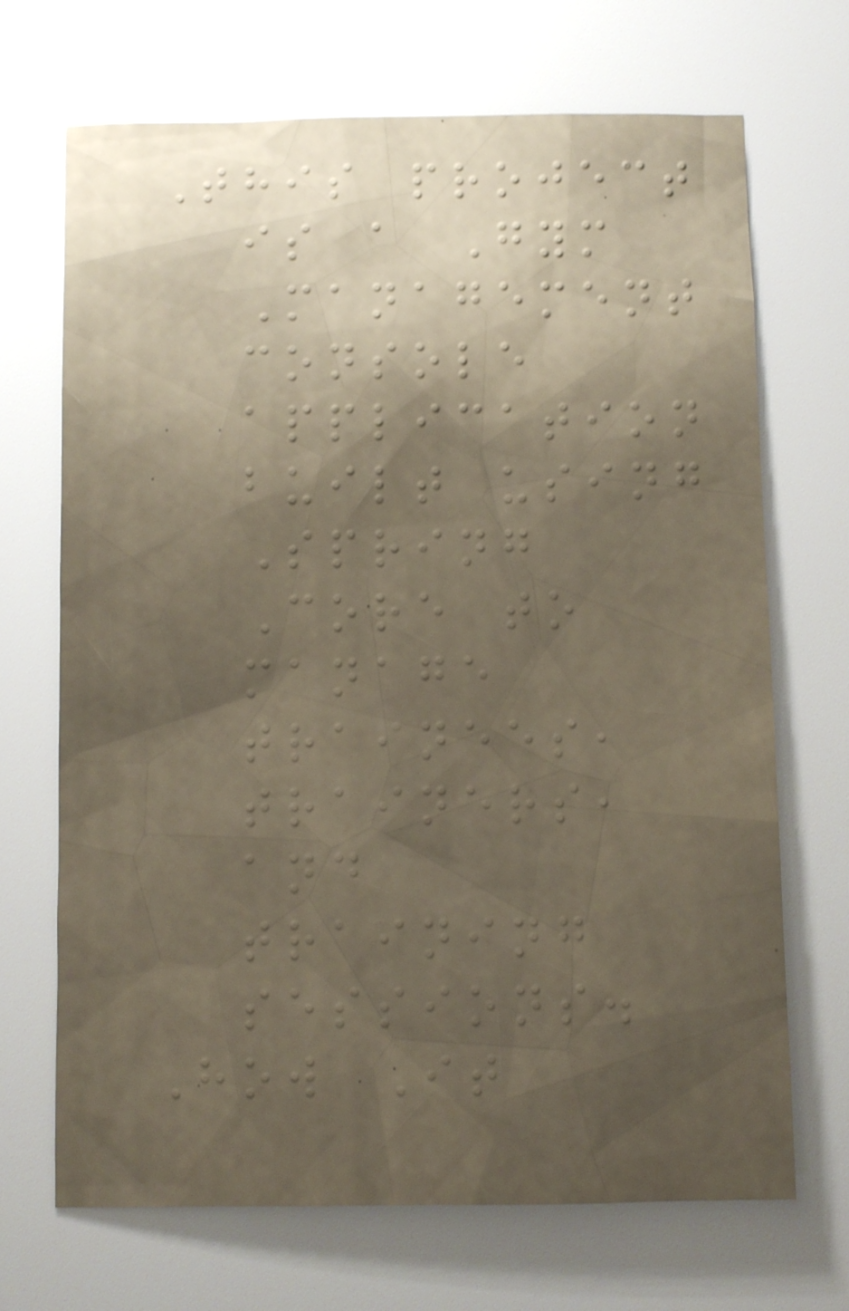This project
is a Gym
Management
console
application
built using
Spring
Core to
manage
trainees,
trainers,
and
training
sessions.
How It
